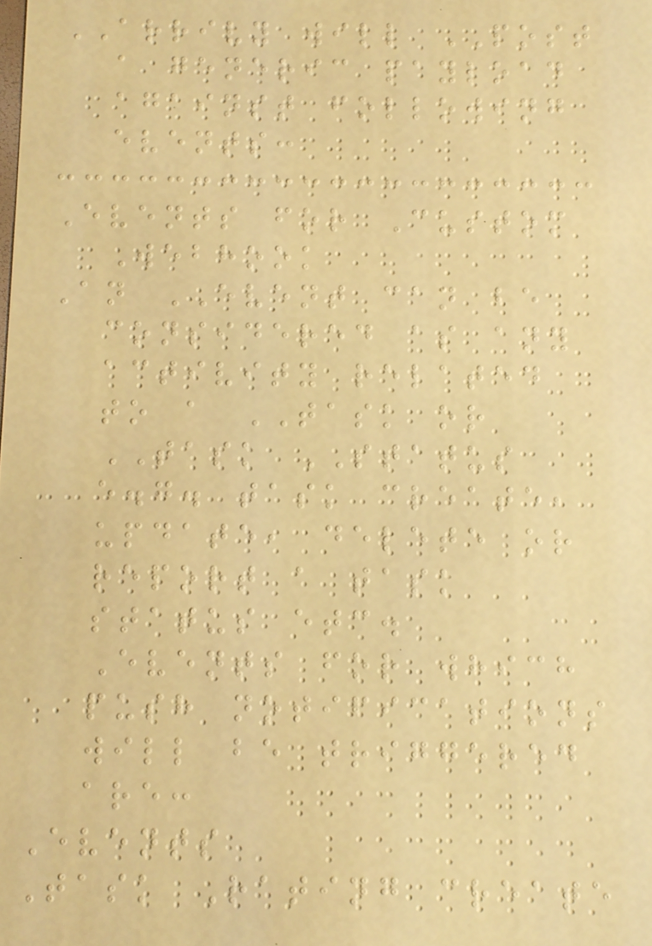ARRIVY will POST
a generic payload
against following
events:
Events for Custom
Webhook
An EVENT can be
considered as any
activity related
to a TASK or
TASK STATUS
e.g. task create,
update, delete or
report a task
status etc.
Events for which
push notifications
will be triggered
are:
Events
Task Rating create
